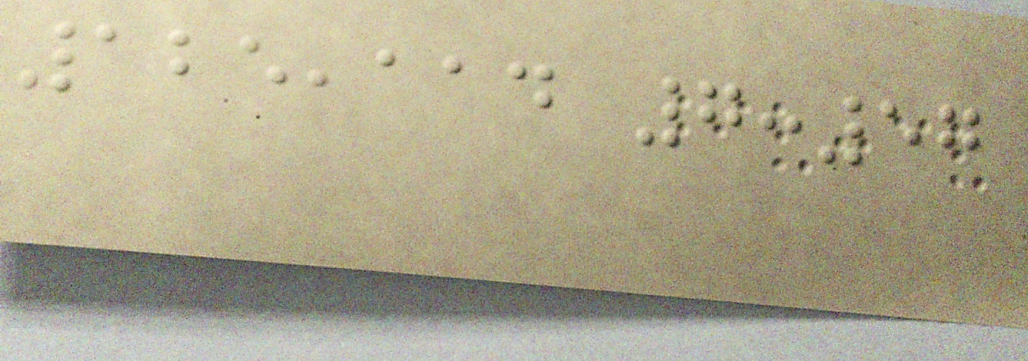125,114 7:57
